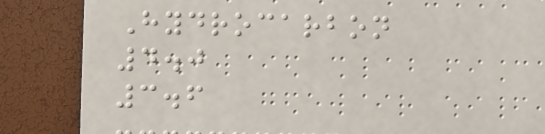Hydrocarbon
4.0
3.6
